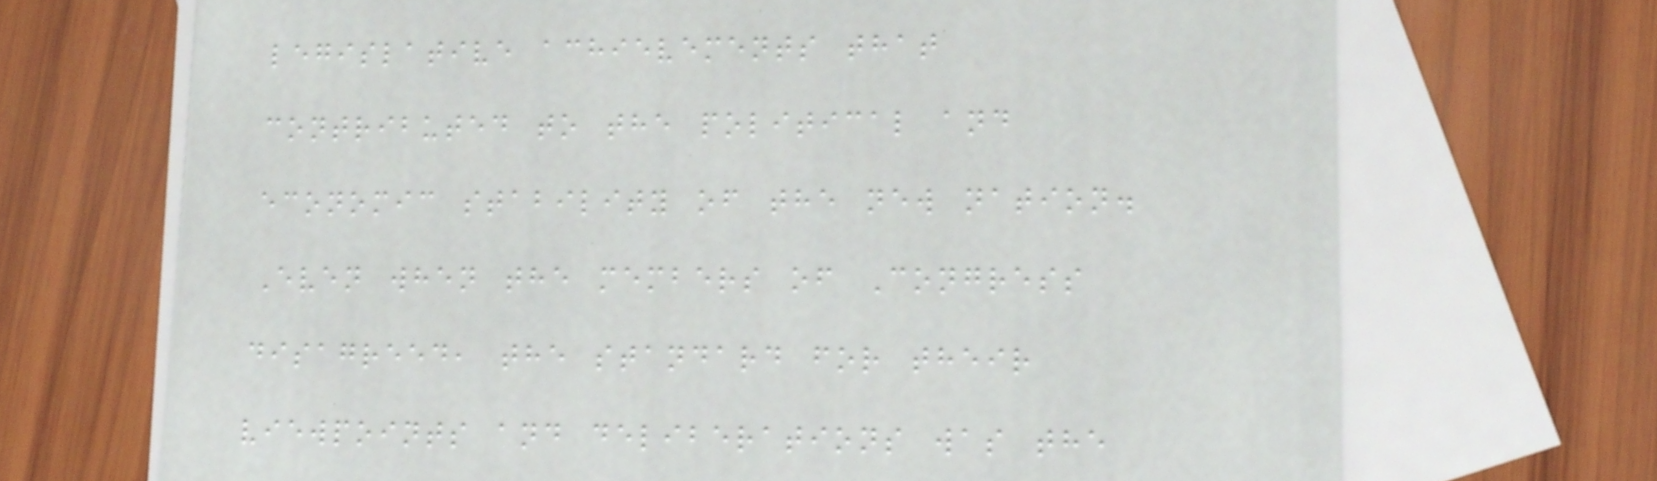legislative achievements that
contributed to the political and
economic stability of the new nation.
Even when the members of Congress
disagreed, the standard for their
viewpoints and deliberations was the
